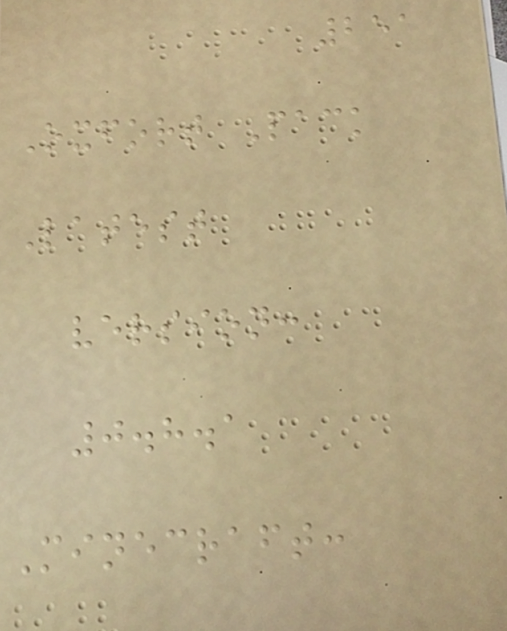251
Oxfort Pack
Latest
version:
0.8.1
Minecraft:
